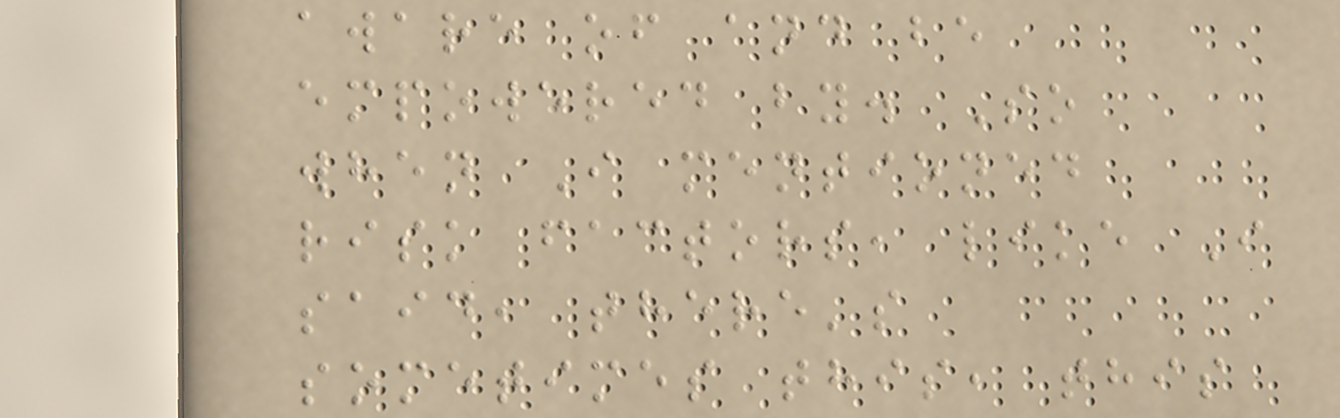aware of and be
empowered by. So
when I mentioned
risk factors, like I
said, there's
sometimes this, this
